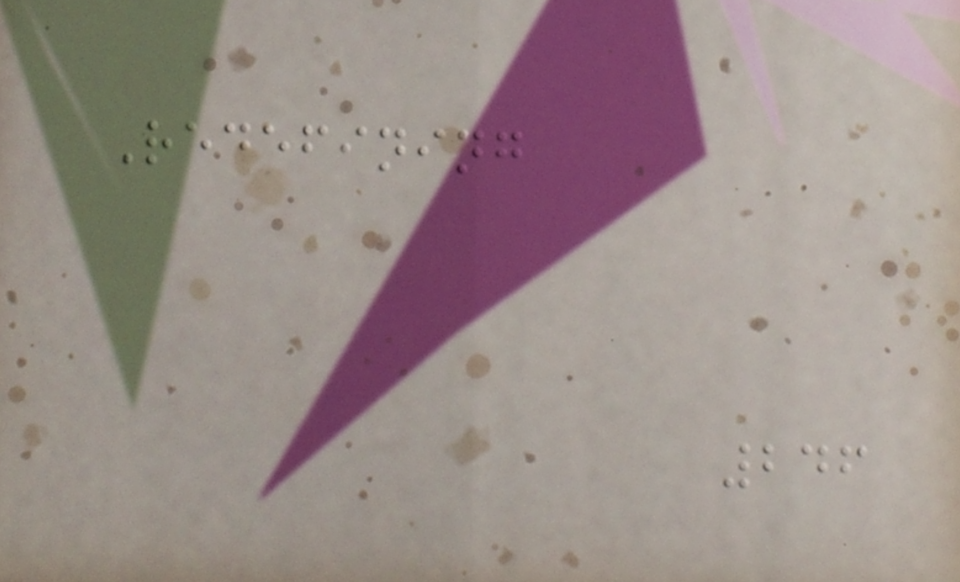Redefining
246
